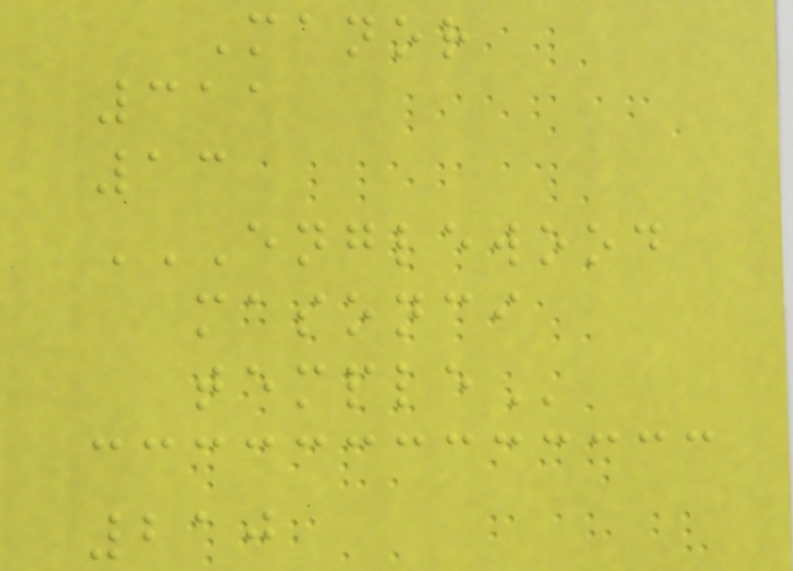Manor
311
13
ENGLEWOOD
MASONCI
TEMPLE
210
